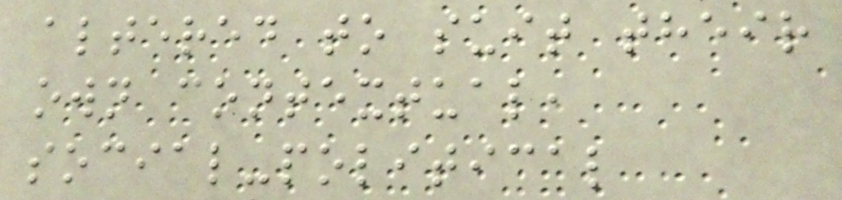altered to suit their
own contextual,
social-political
